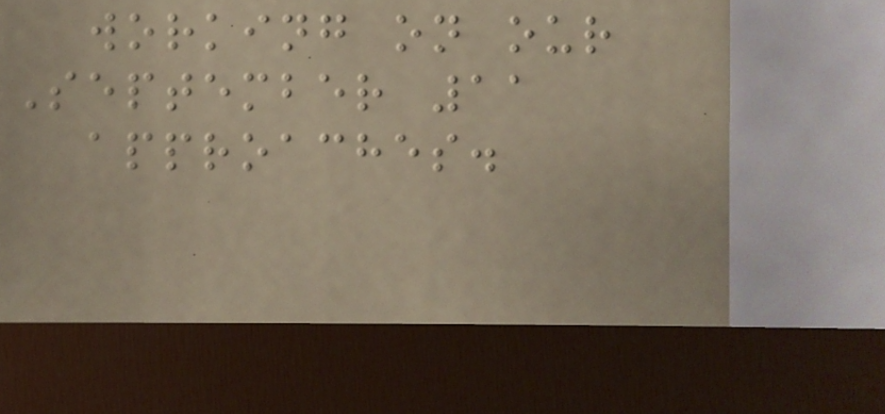working on our
September 11
approaches.
